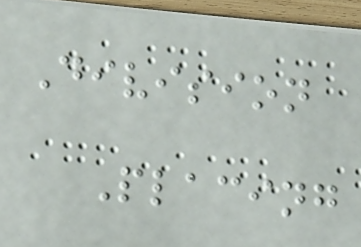Division
Placing
